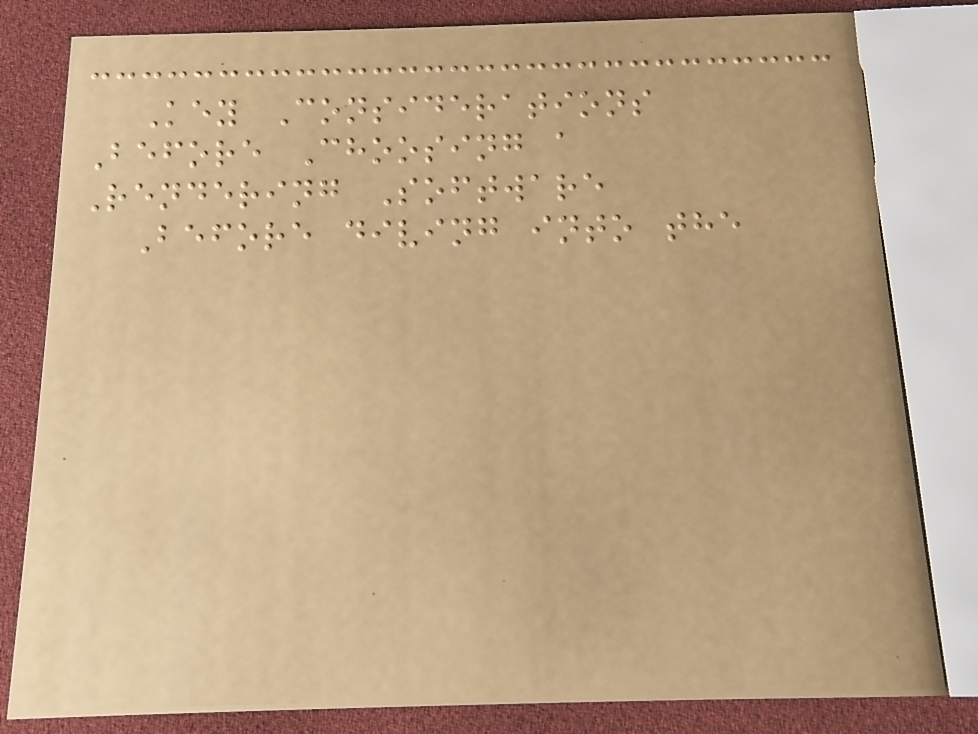Key Considerations
Before Choosing a
Rendering Software
Before diving into the
